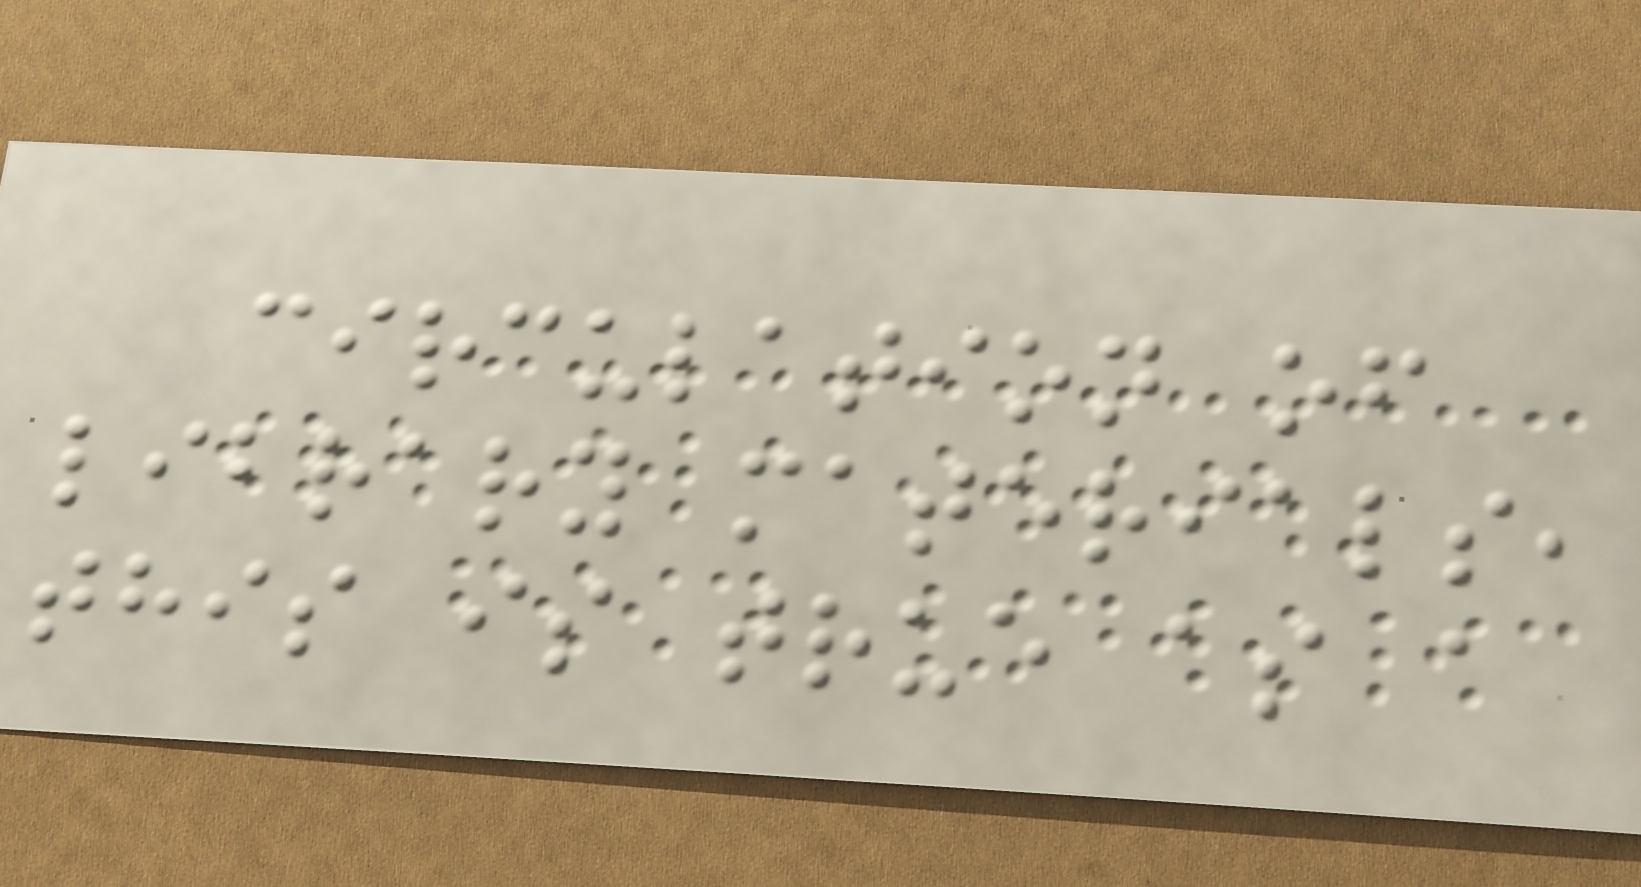circulation of
library materials,
this is true as a
